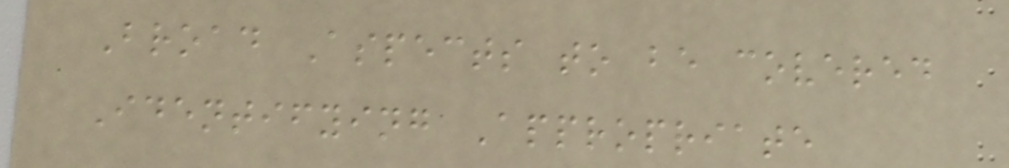Broad Aspects to be covered
Identifying Appropriate
